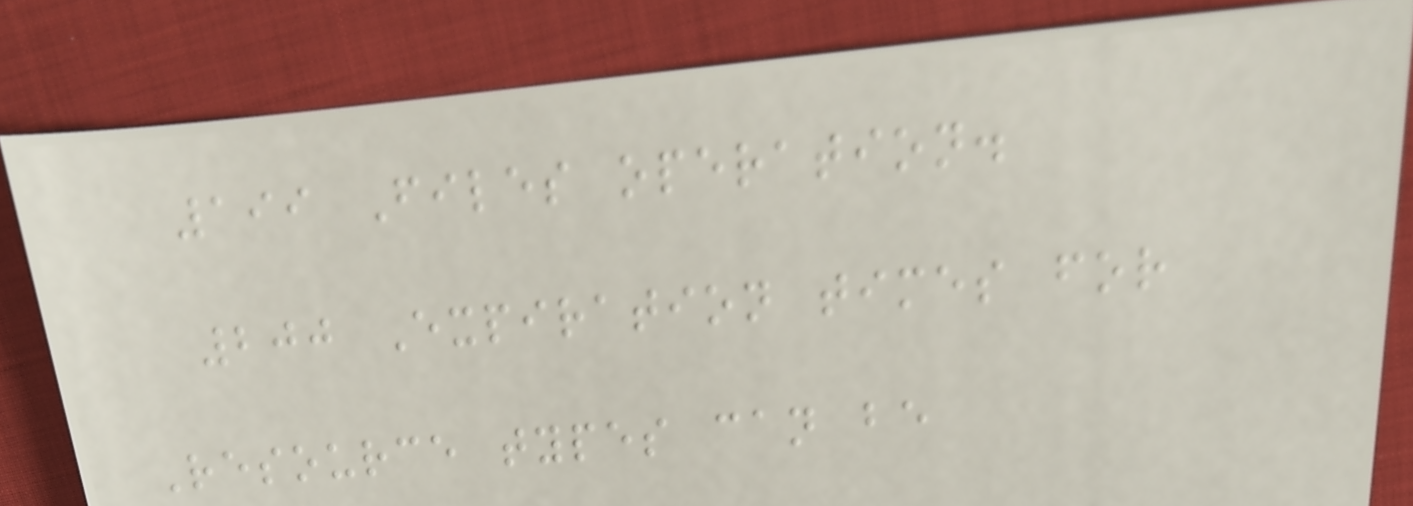199 Files operation.
200 Expiration times for
Resource types can be
